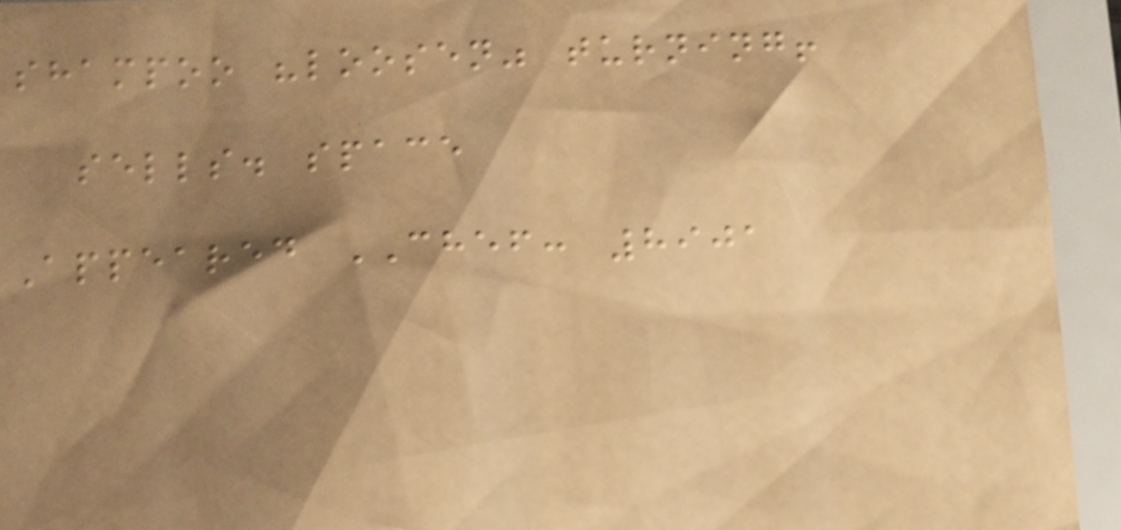shampoo "loosen" turning!
sells. space
Appeared CHEF: 8901
